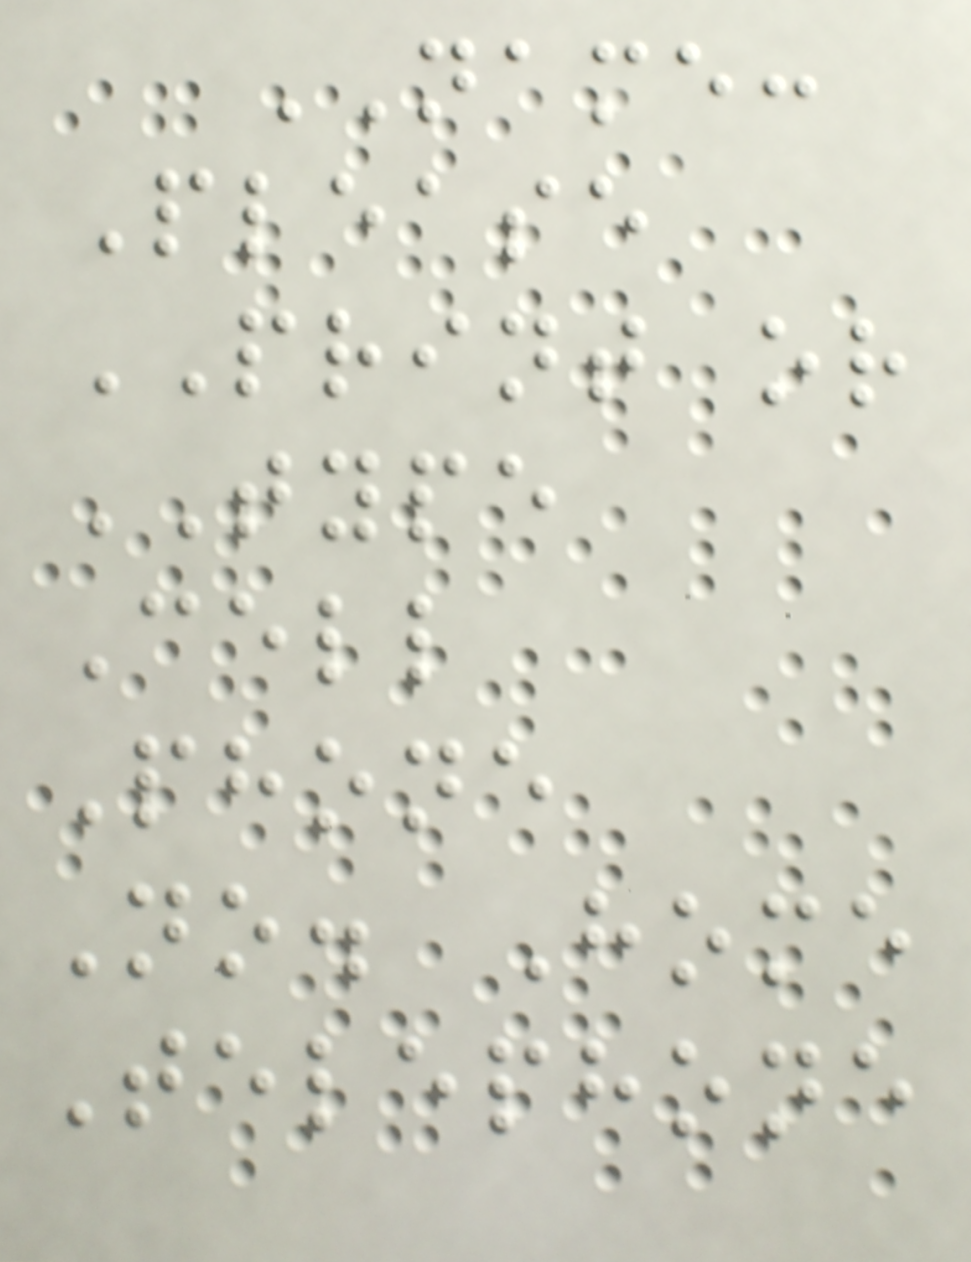NAME:
Please
PRINT or
TYPE
Cell
Phone
No. Home
Telephone
